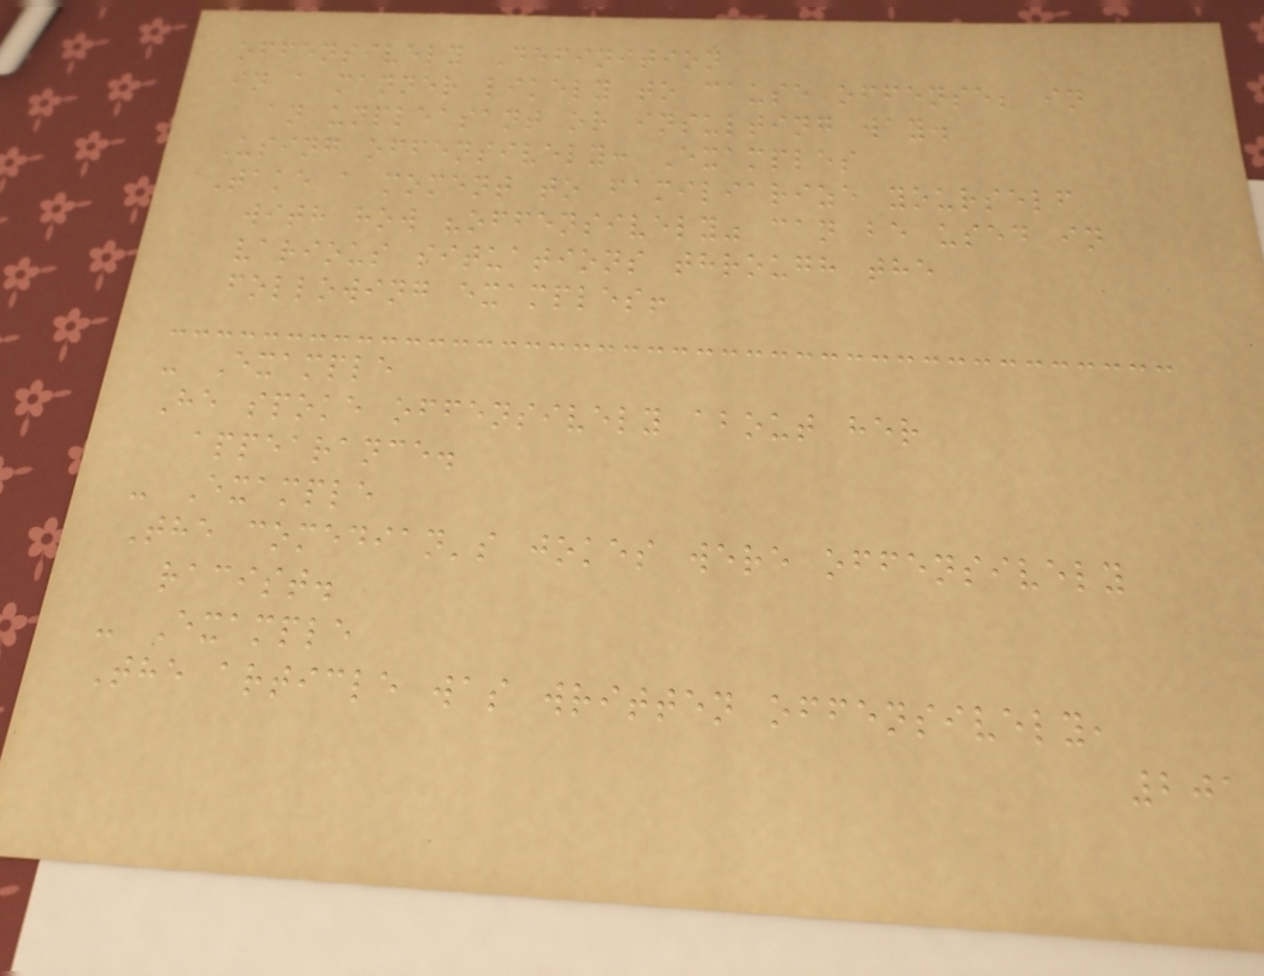offensively Definition
in a manner likely to cause offense; in
an unpleasant or insulting way.
Using offensively: Examples
Take a moment to familiarize yourself
with how "offensively" can be used in
various situations through the
following examples!
- Example
He spoke offensively about her
appearance.
- Example
The comedian's jokes were offensively
racist.
- Example
The article was written offensively,
201
